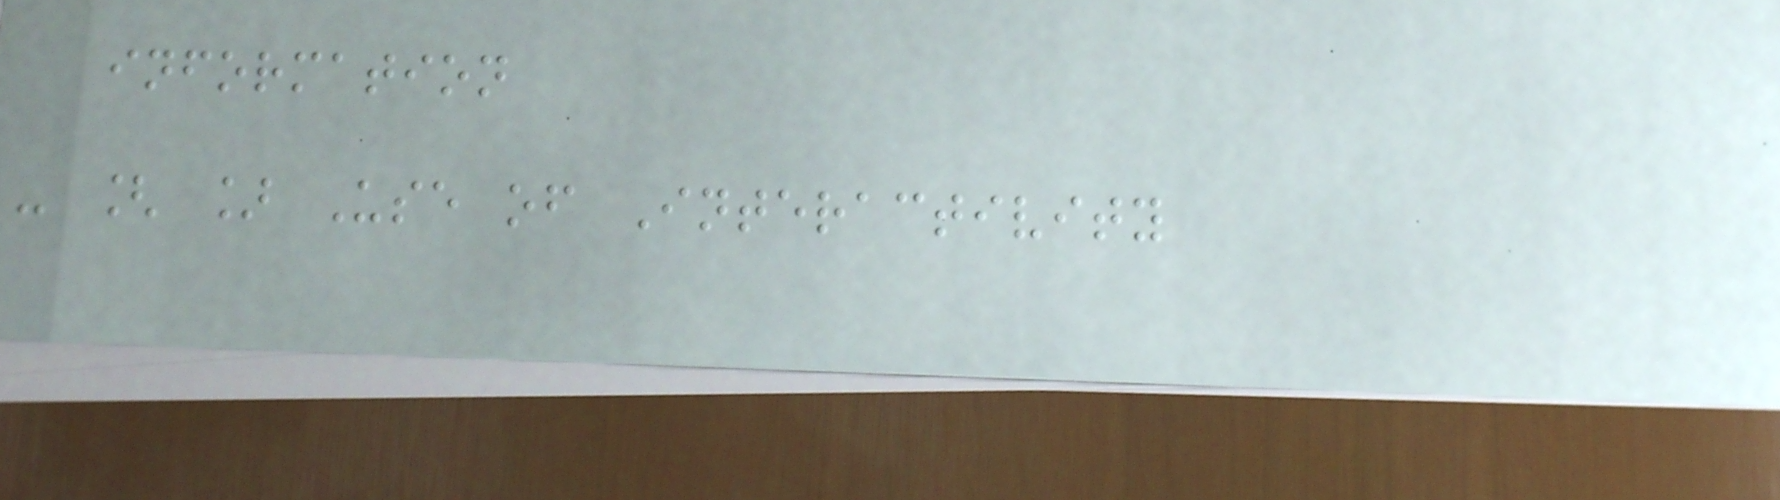information
- [ ] Use of Interactivity
